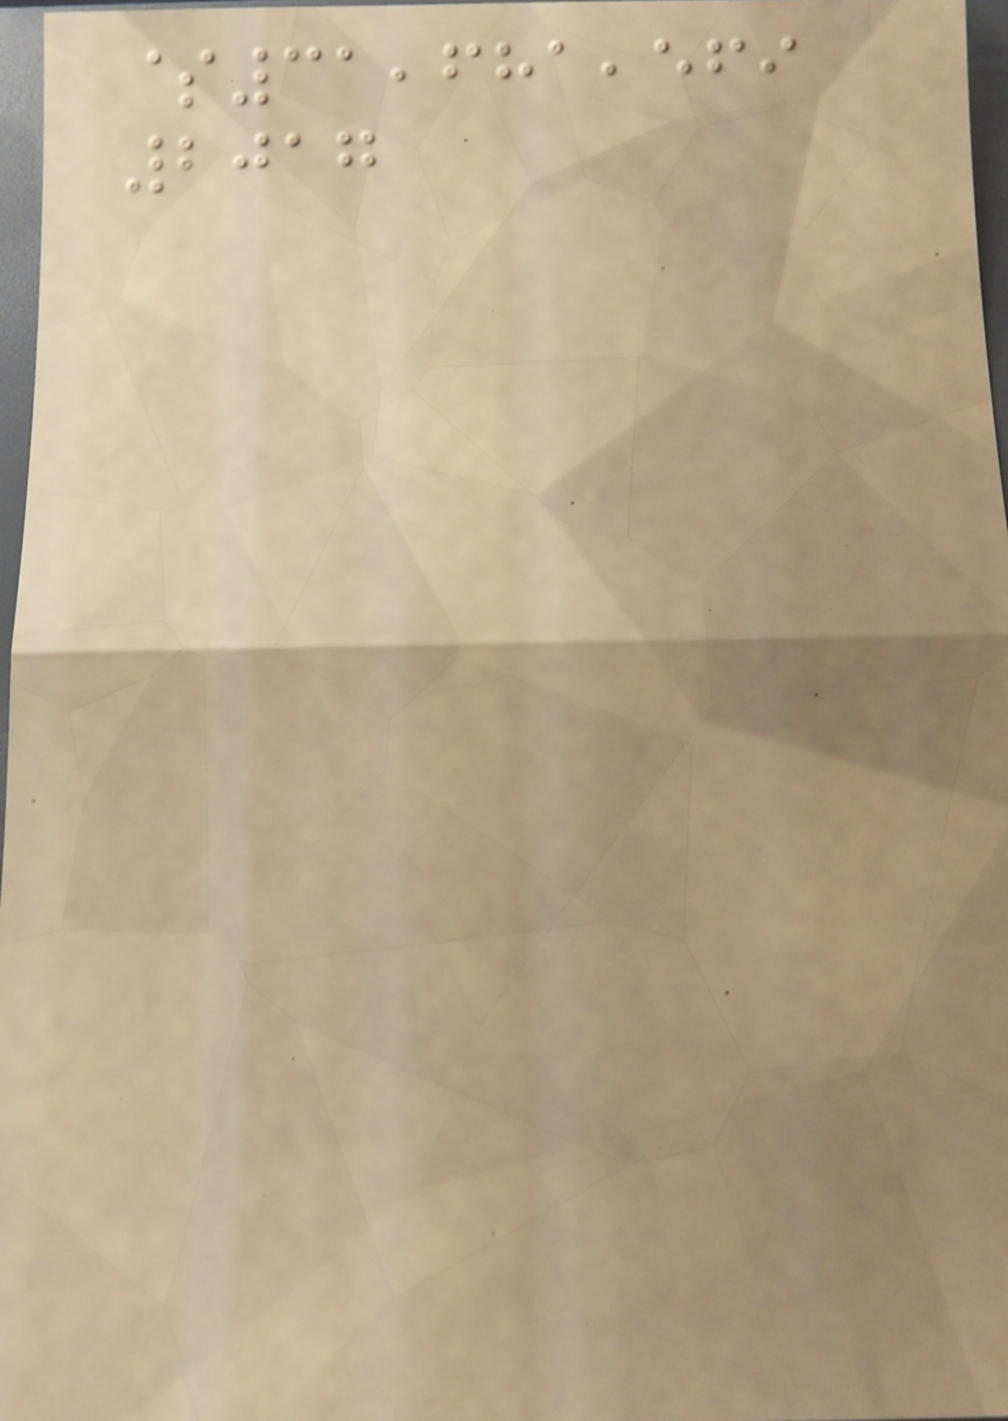$31,681,569
2017
